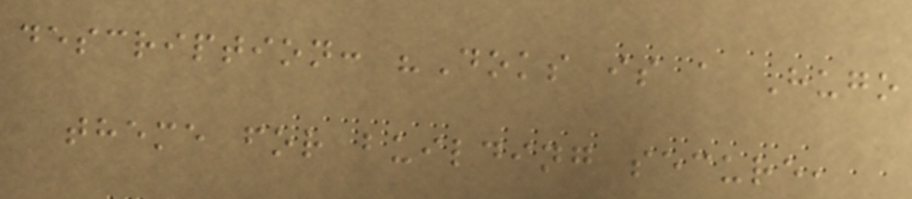description: "Doks is a Hugo
theme for building secure,
